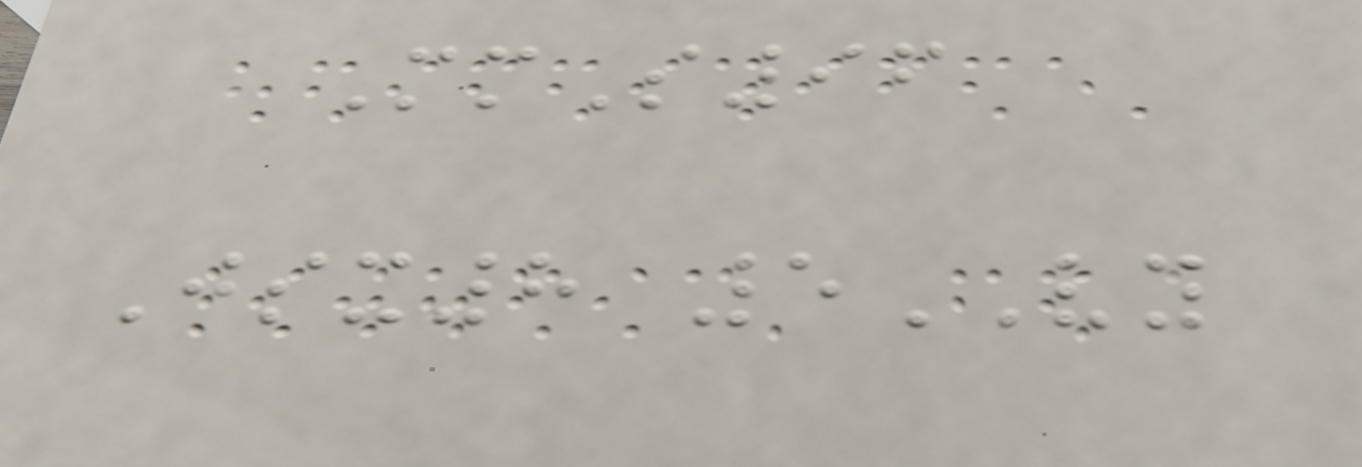MmS96
Jsx8 5VY
